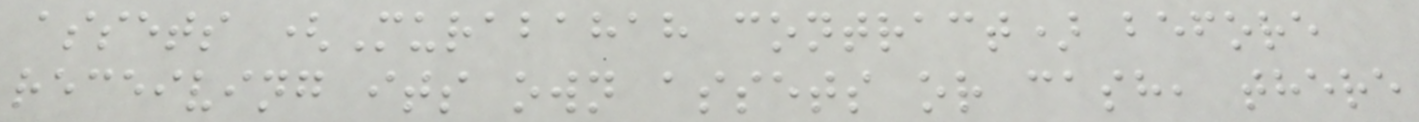assets (Murabahah contract) before
receiving its own assets or cash, there
